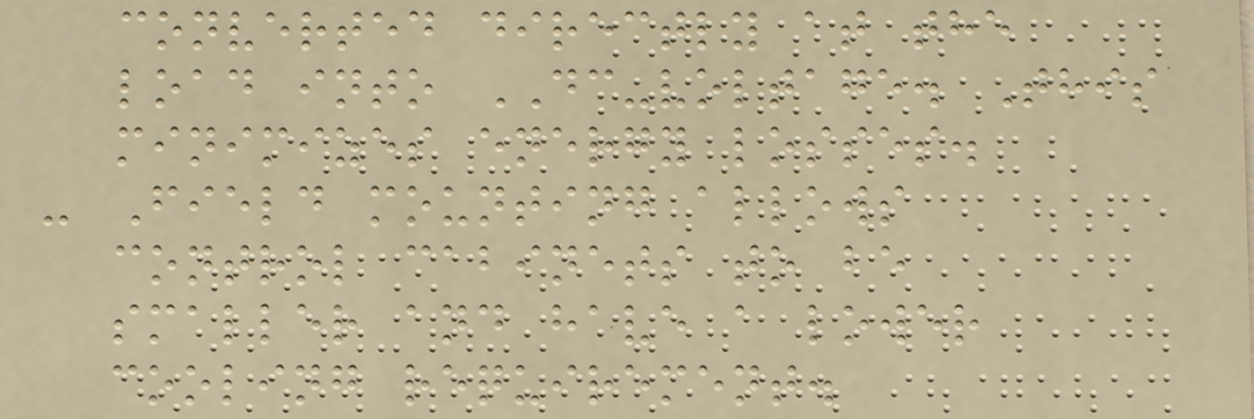converted directly at the
load into DC-voltage. This
minimizes energy losses.
- Field mounting allows
control cabinets to be
smaller and have a lower
cooling requirement.
